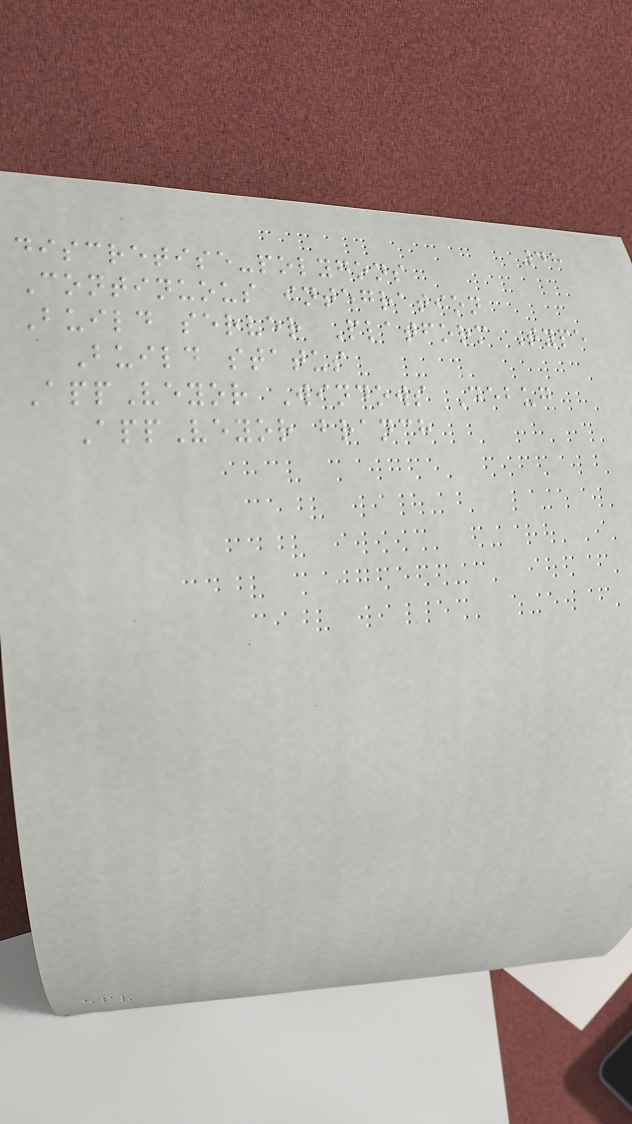48
discretise-polygons
Continuous integration
Build server Platform Type
Build status
AppVeyor Windows Debug
AppVeyor branch
